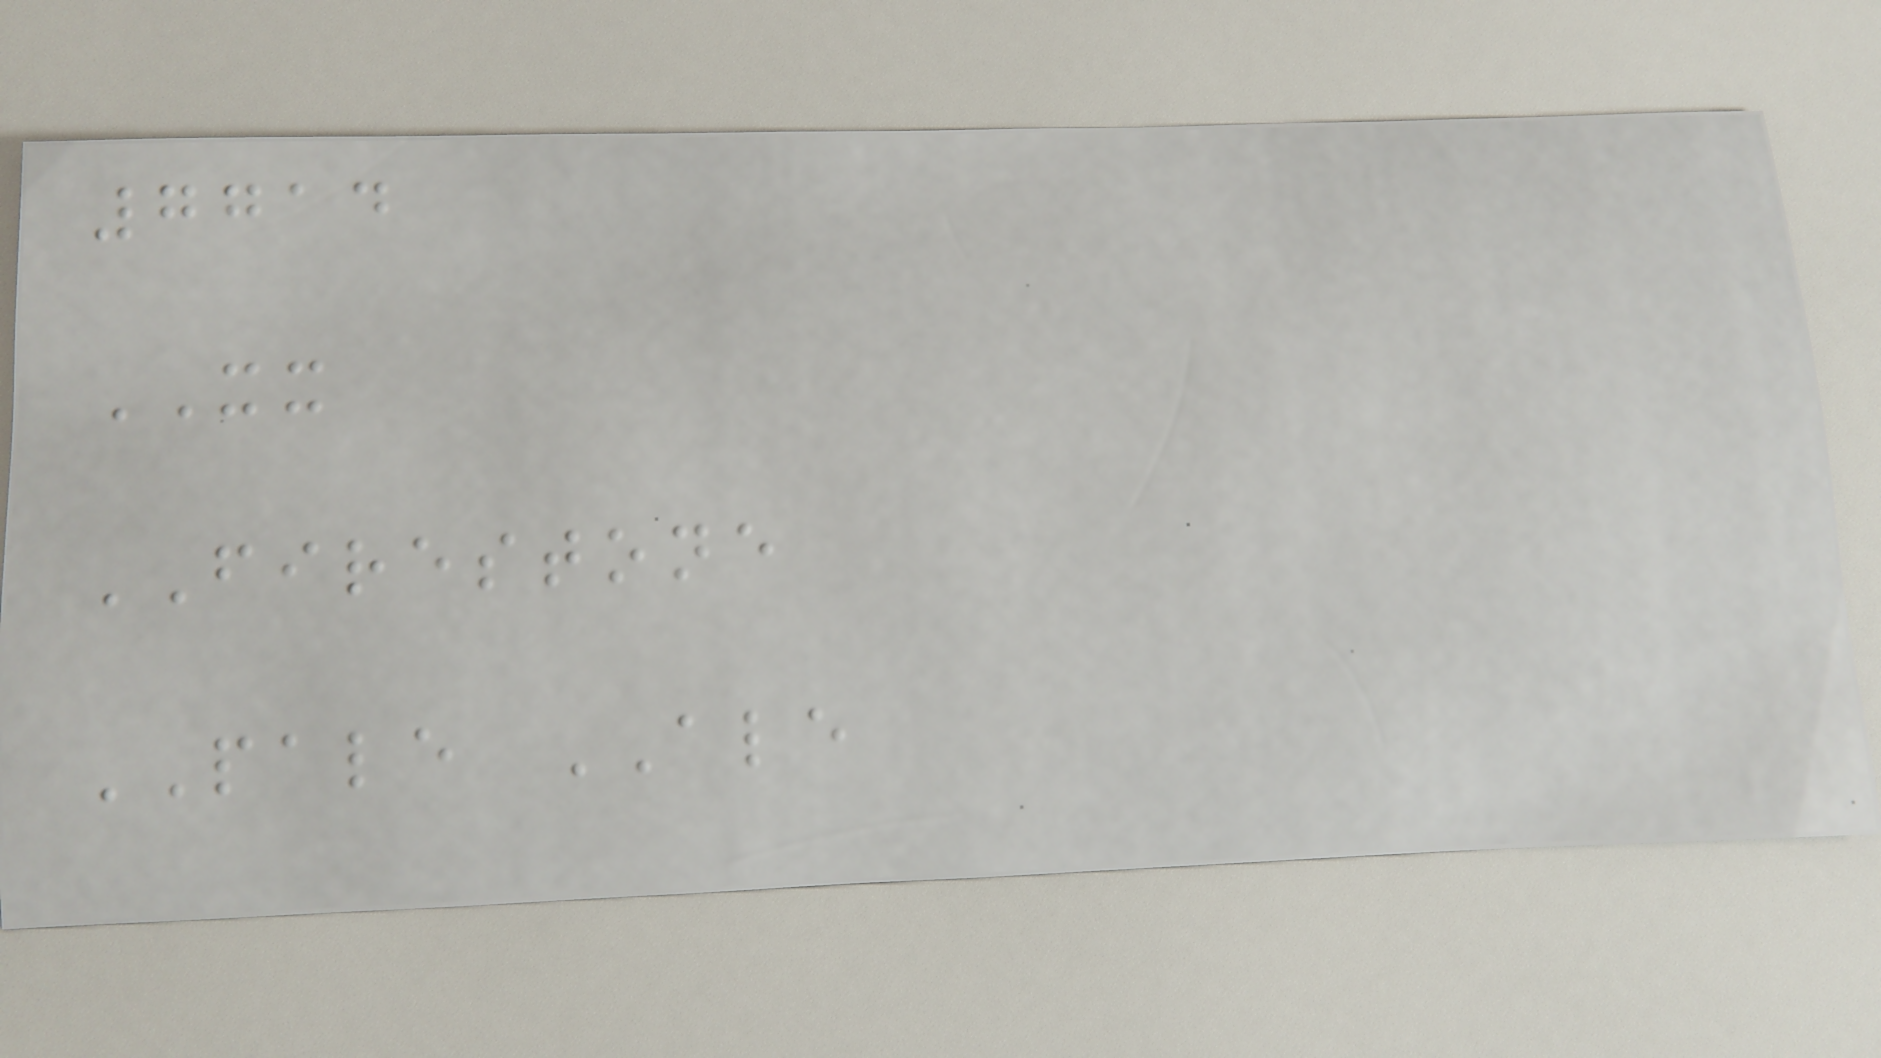7714
XX
FIRESTONE
PALE ALE
